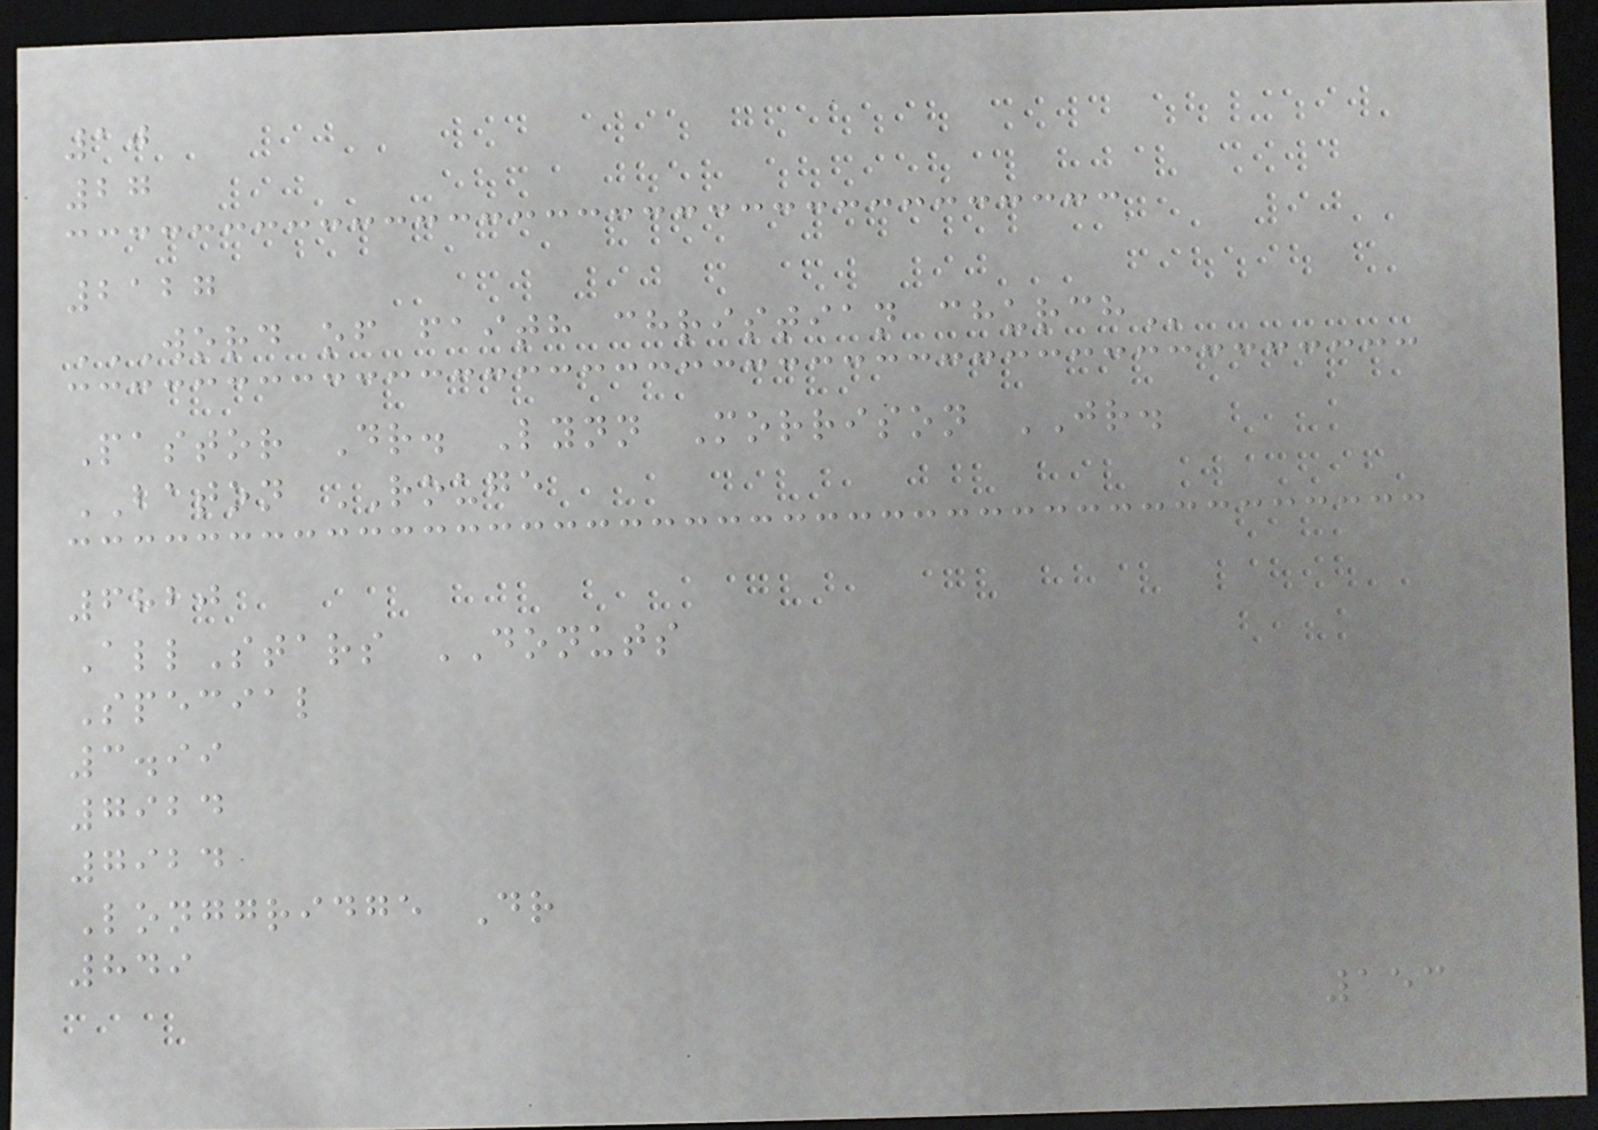10
27
2127
WORD OF FAITH CHRISTIAN CHURCH
Pastor Dr. Lynn Morrison JR.
BATON ROUGE
6820
AllStars DONUTS
Special
3.99
7924
7924
Longgridge Dr
849
153
